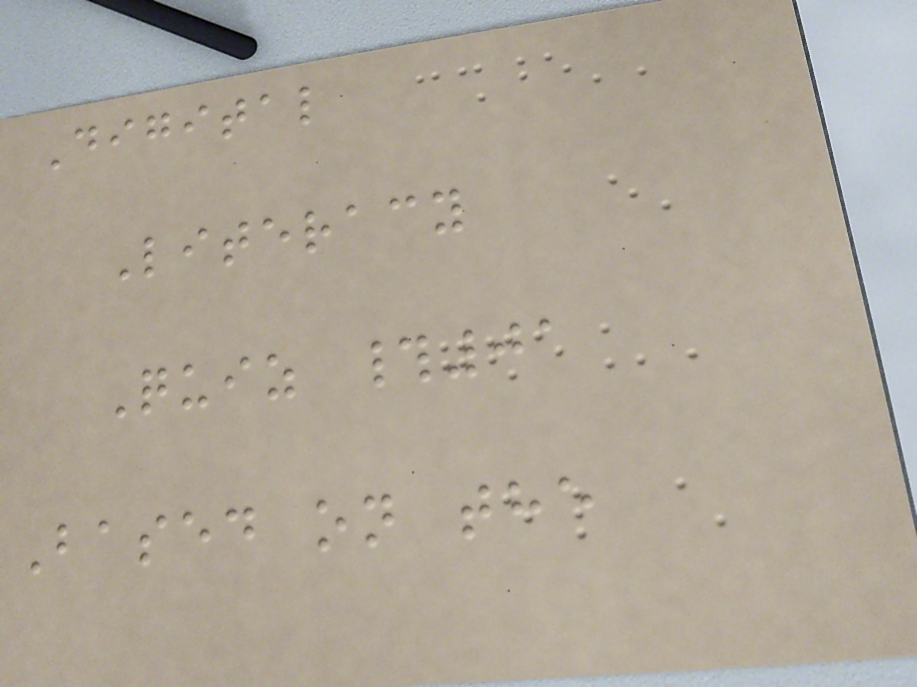Digital
Literacy
Quiz #01
Based on the
